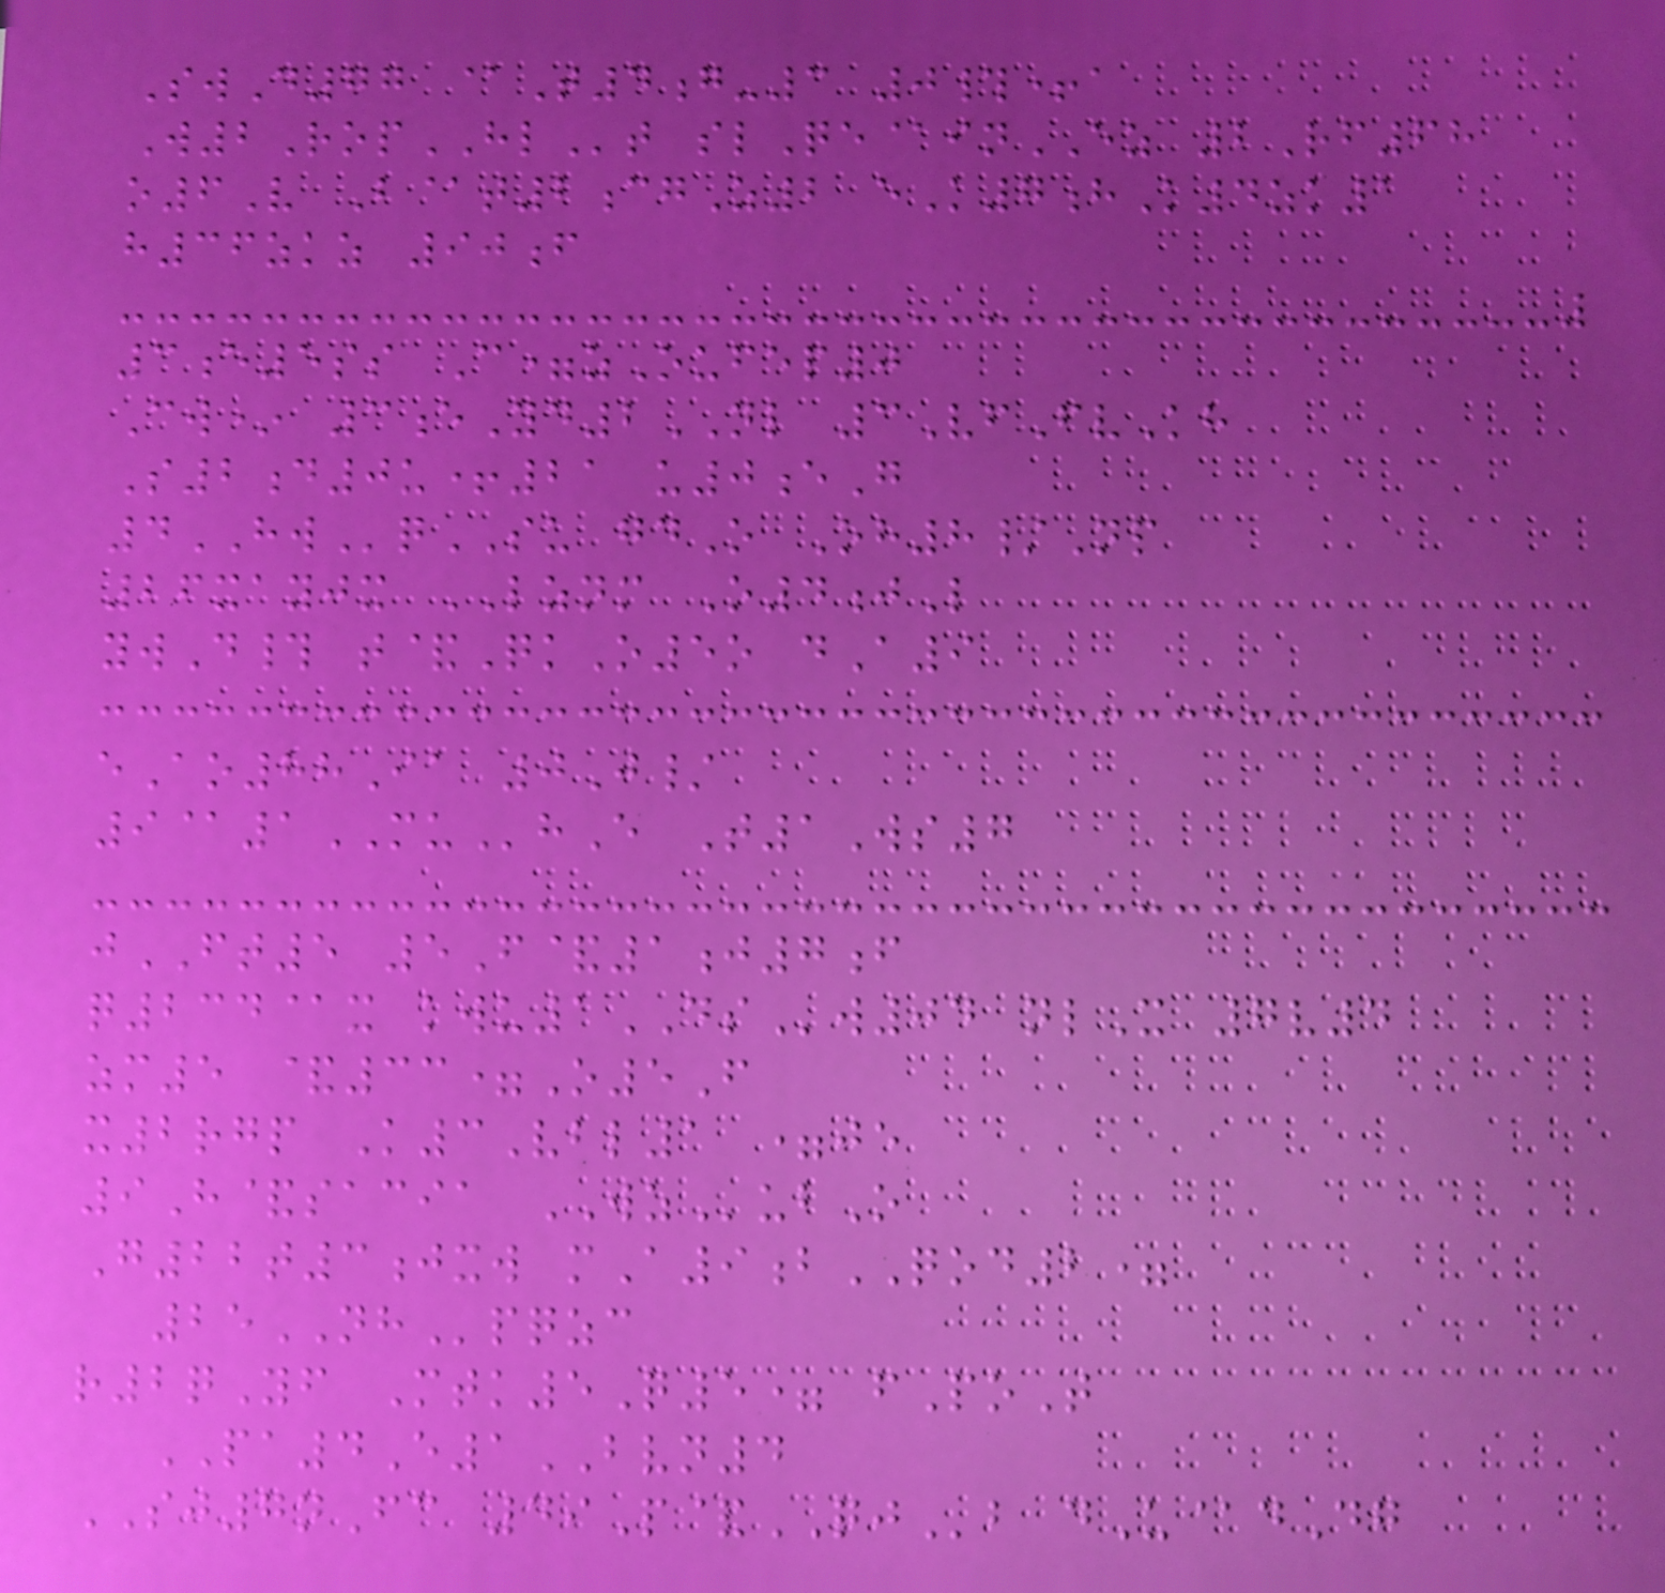SwD77 @T4g-3 0#+a
W2RopHLt slQe@inEZ 2Rf68
o6V B@t2cgZ2 eK7hK4zk1
h36zkz 90f
3e5ss C=zOufep0
Cw* 3eYd2NL 3VfFvKh
S2d0u+21 u0eG
4HWqSU gdO Oh8/Np
26xayjx LZNM O4jL
ywD# t&QkO5o dA9
eAo88Ia 0J/
9@1MUhE T1Ws7
jFT5 5F&1j7f
q234@x kwu1DSw04 nlX 7v4
zm5 &33=O5F
x2rgp K3Vbl1 =je
9H&sacia WZubO
G22t3jxw mA9bQOD2=
25NHpqzc
r2qYf Mtk5Q5= fPoT
PA4E1BVN4
SJ7nFc 49P&QJb dU@dDg
